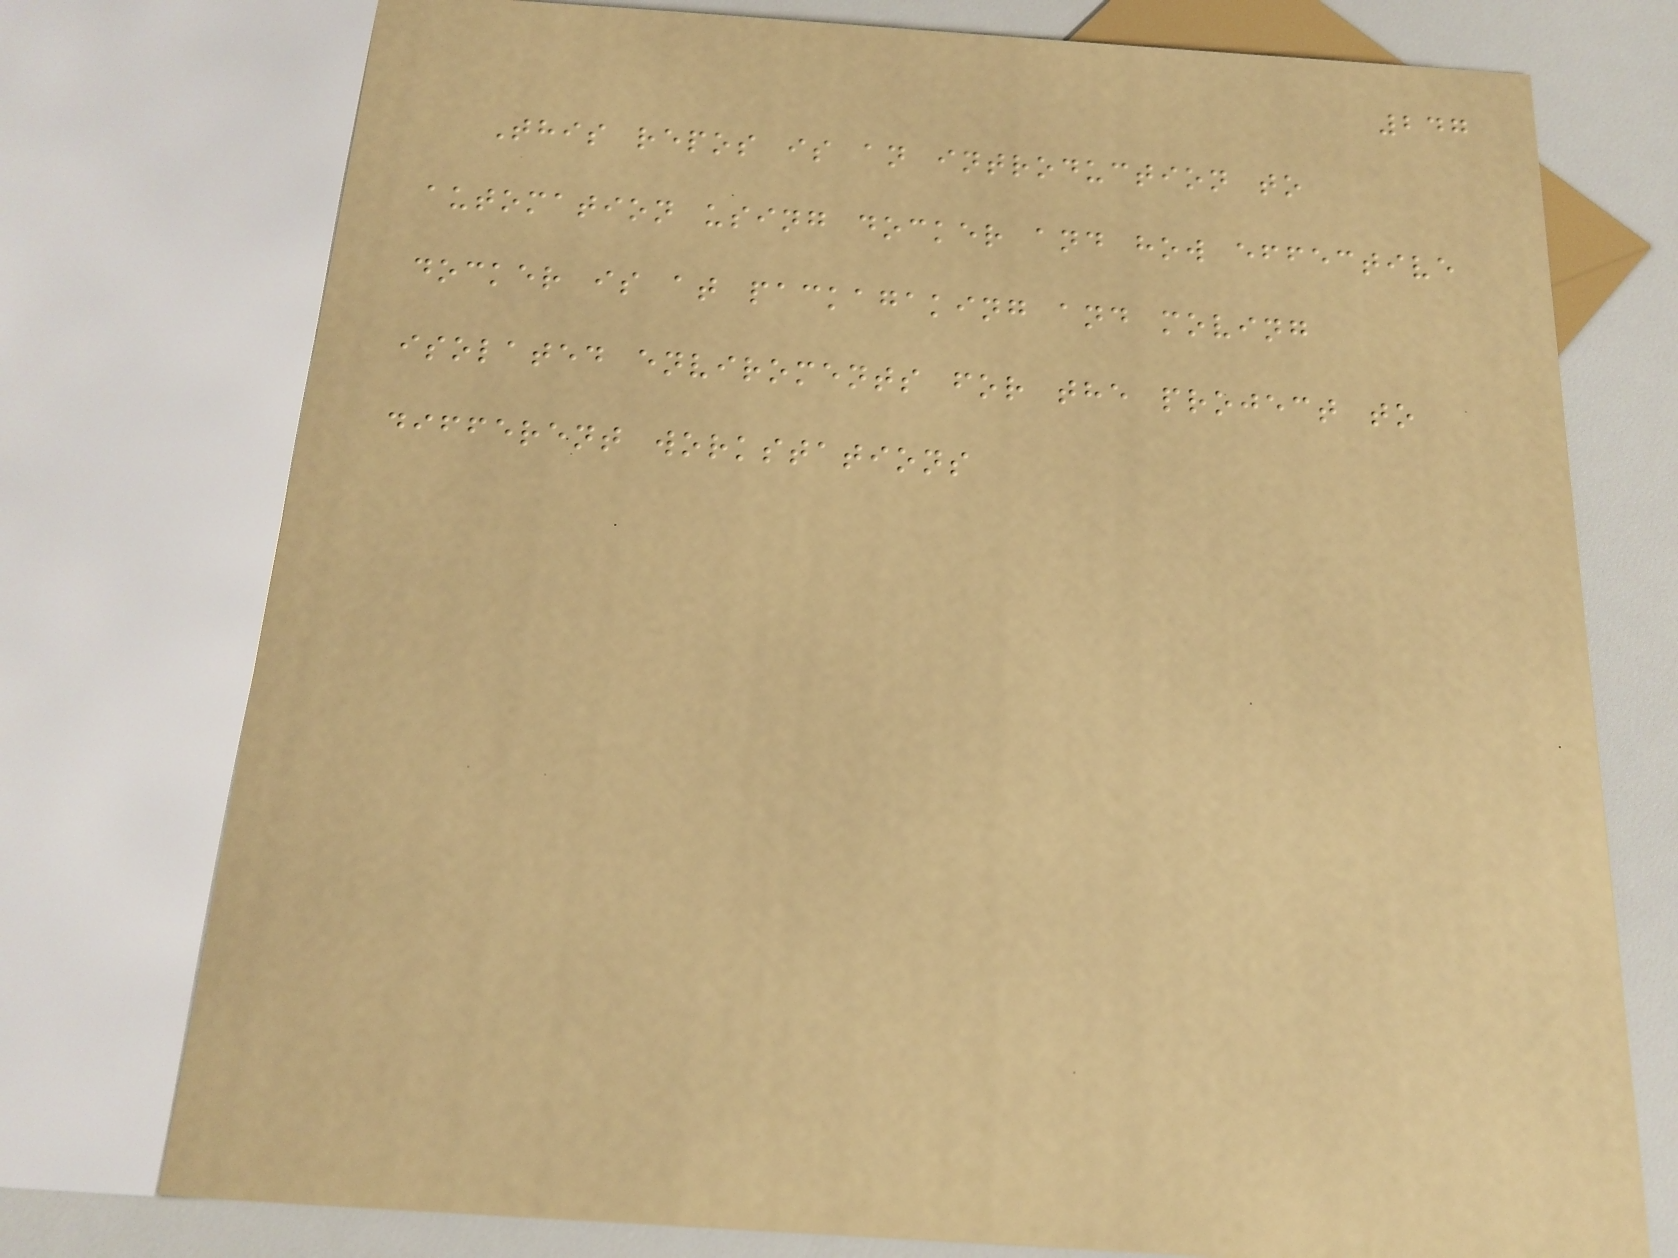247
This repos is an introduction to
automation using docker and how effective
docker is at packagaking and moving
isolated enviroments for the project to
different workstations
